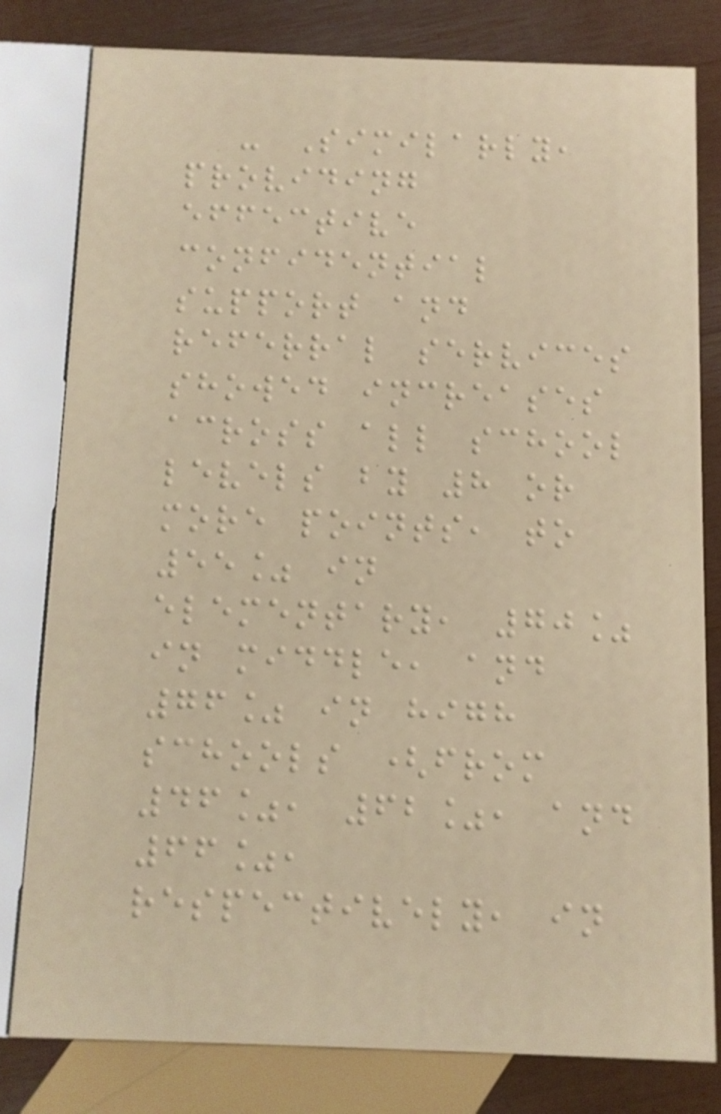- Similarly,
providing
effective
confidential
support and
referral services
showed increases
across all school
levels by 8 or
more points, to
55% in
elementary, 70%
in middle, and
76% in high
schools (from
46%, 62%, and
66%,
respectively, in
